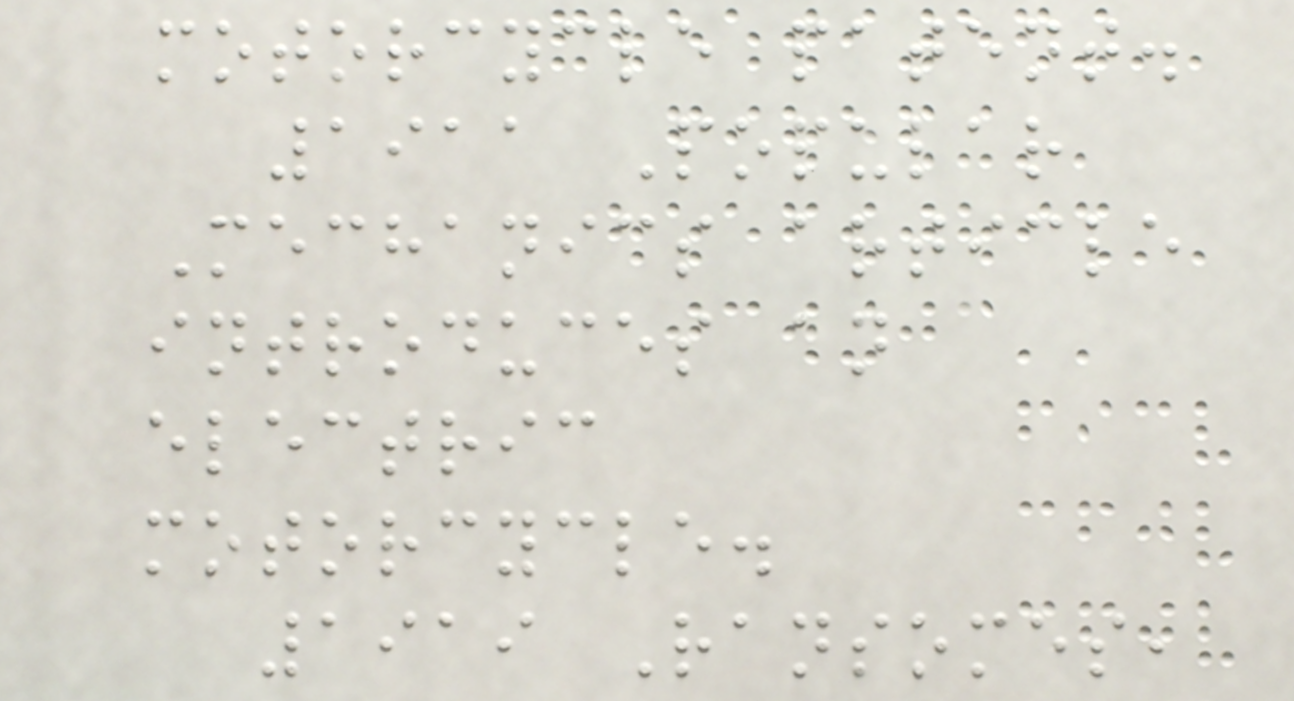motorcycle patent.
1911 Popular
Mechanics article
introduces an
electric
motorcycle.
1919 Ransomes,
